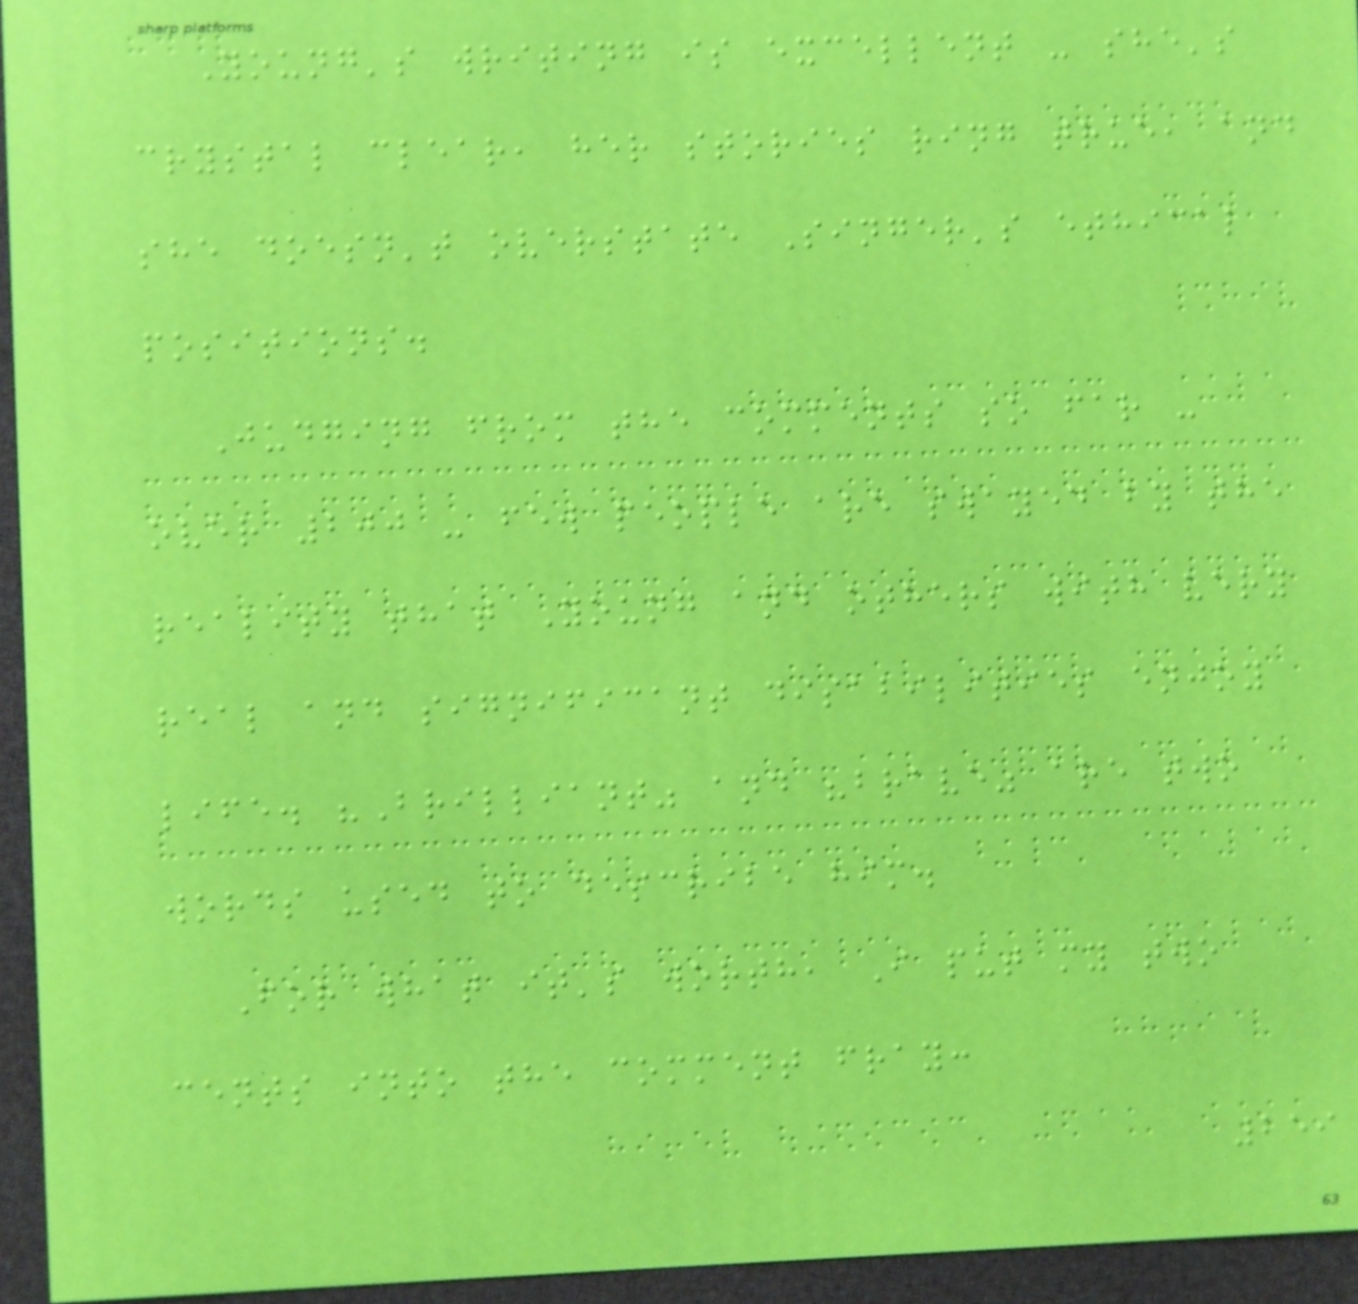Young's writing is excellent - she's
crystal clear, her stories ring true, and
she doesn't overstate Singer's ethical
positions.
Judging from the comments so far -
over 200 - few people are swayed by the
reality that Young and others with very
real and significant disabilities enjoy
life. "Brilliant" and "brave" are two
words used to describe him.
For what it's worth, I put my two
cents into the comment fray:
259
